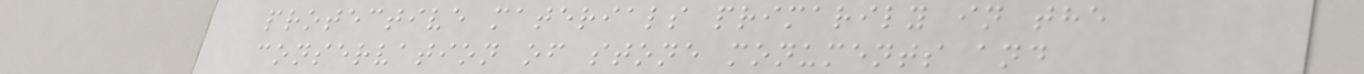protective materials primarily in the
conservation of stone monuments and
